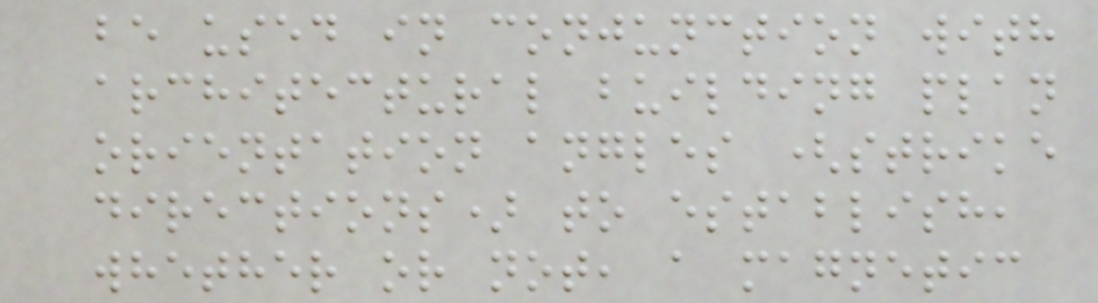be used in conjunction with
architectural building plan
orientation angles (strike
directions) to establish,
whether or not, a magnetic
